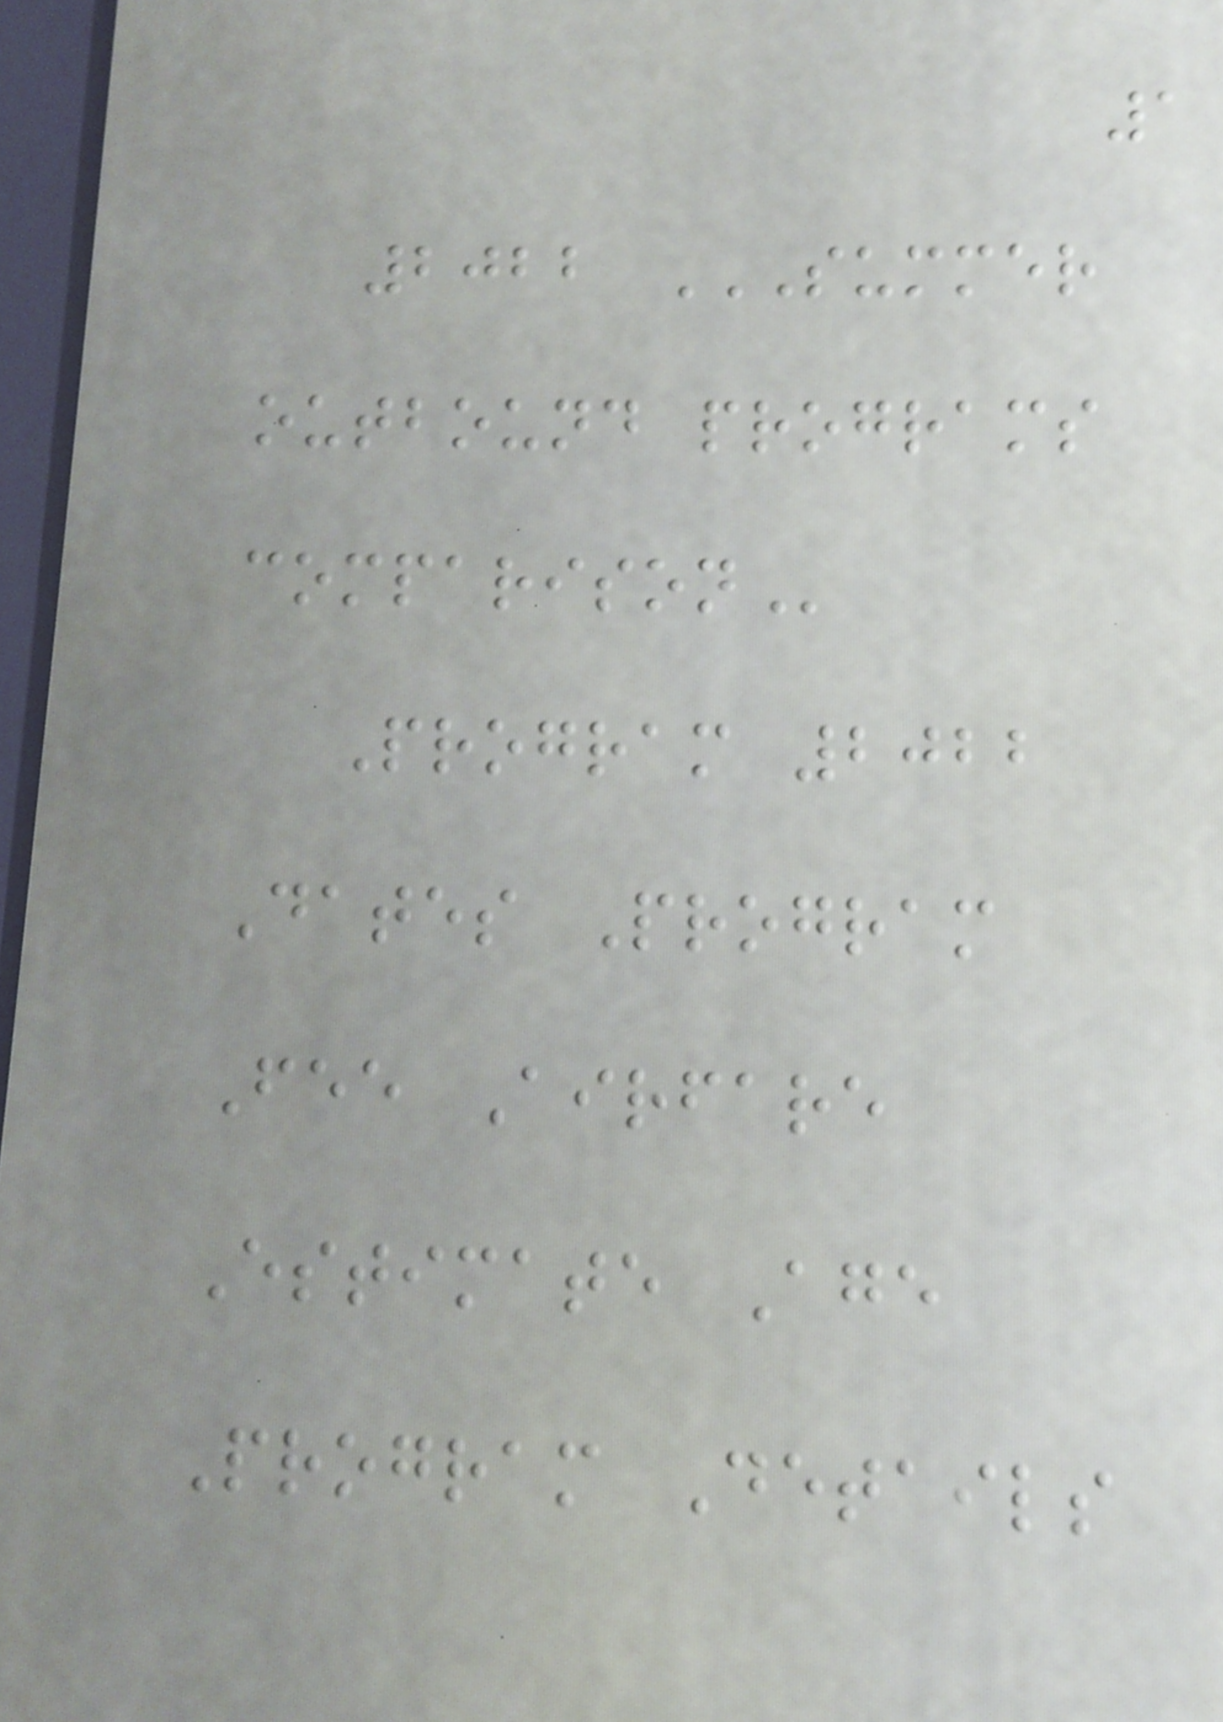1
2022 SUMMER
OUTBOUND PROGRAMS
COMPARISON
Program 2022
Dates Program
Fee Airfare
Estimate Age
Program Details
